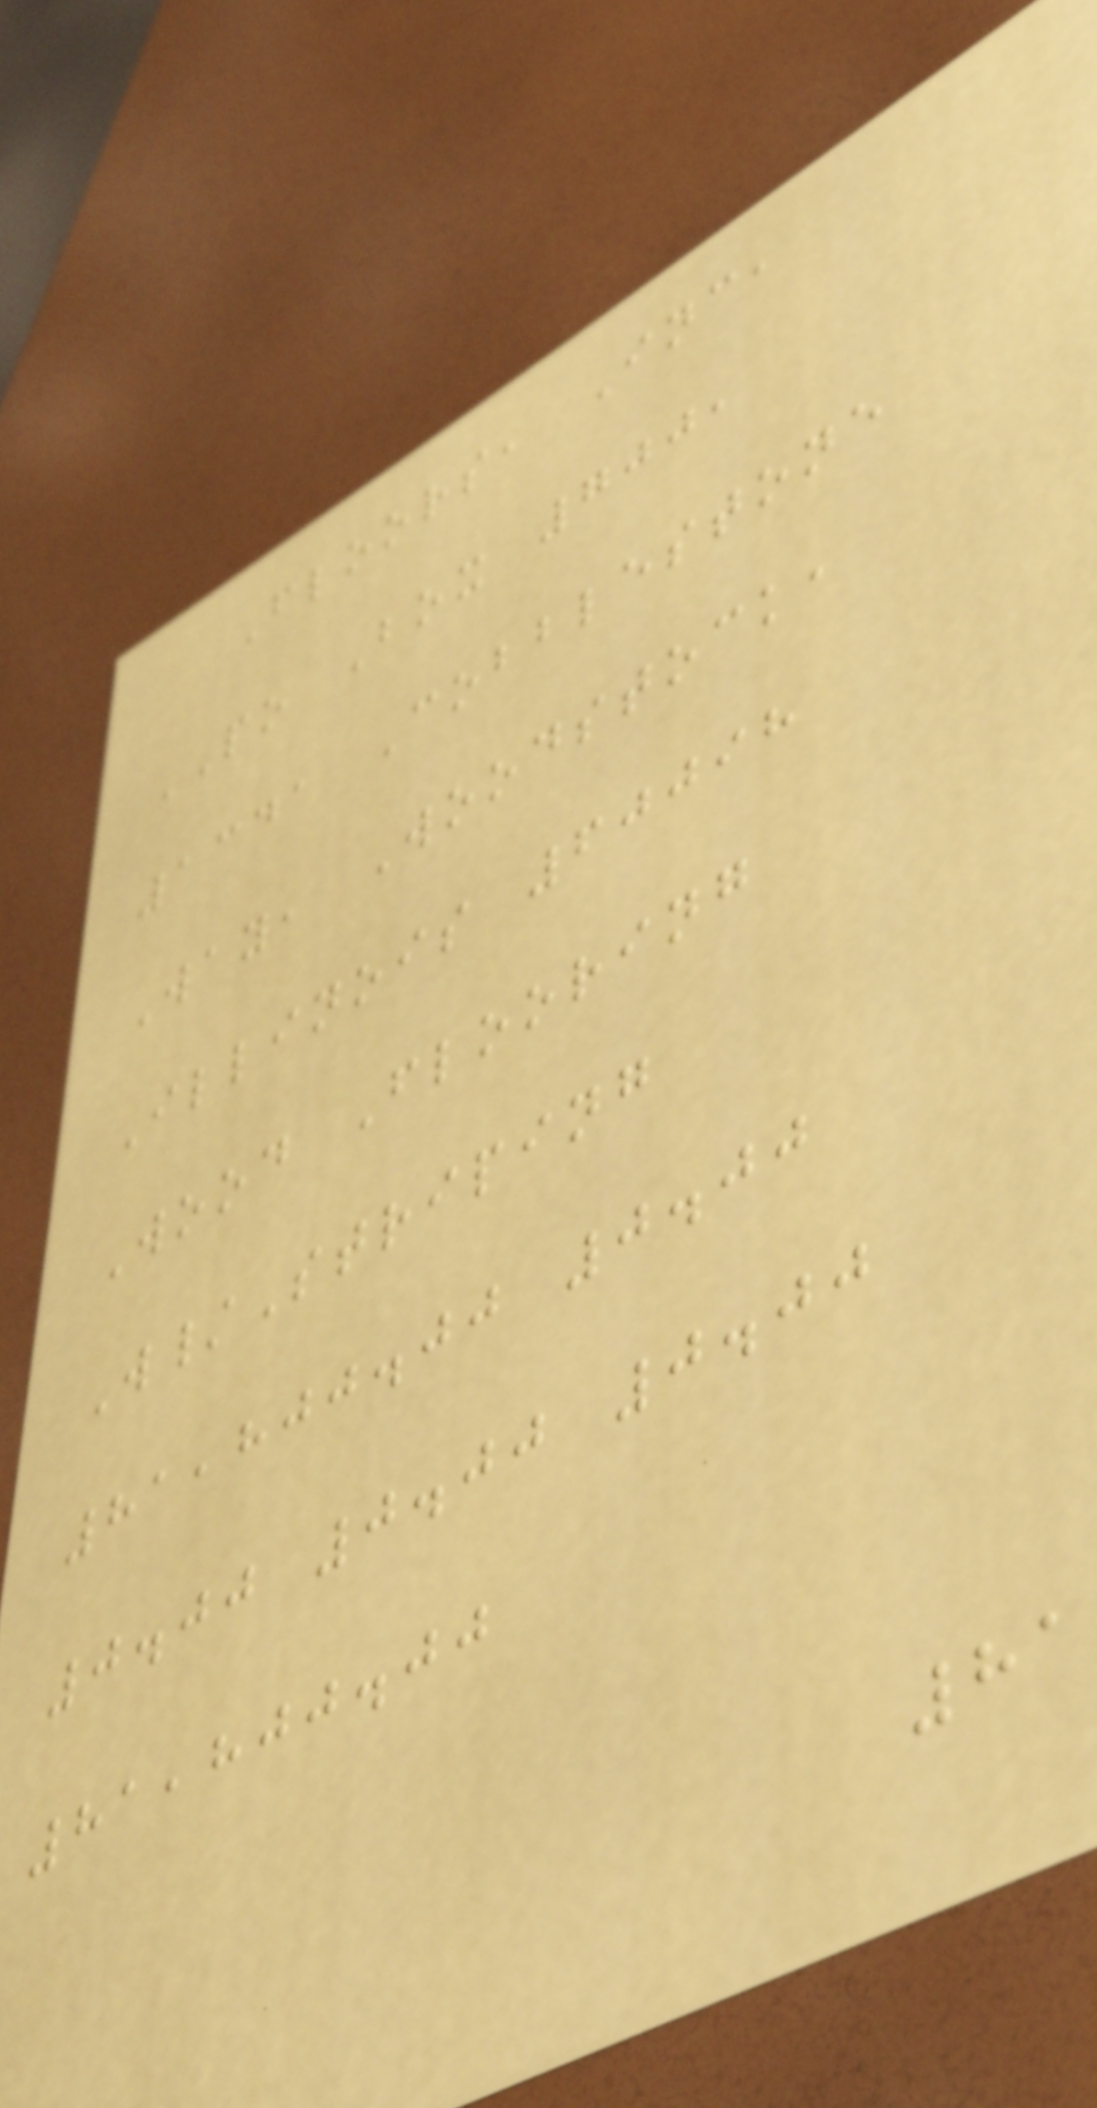Floors, Inc,
PO Box 700,
1341 Cobblestone
Way, Woodstock,
Illinois 60098
Wood Flooring
W/Striping
81,800.00 0.00
0.00 0.00 0.00
81,800.00
81
